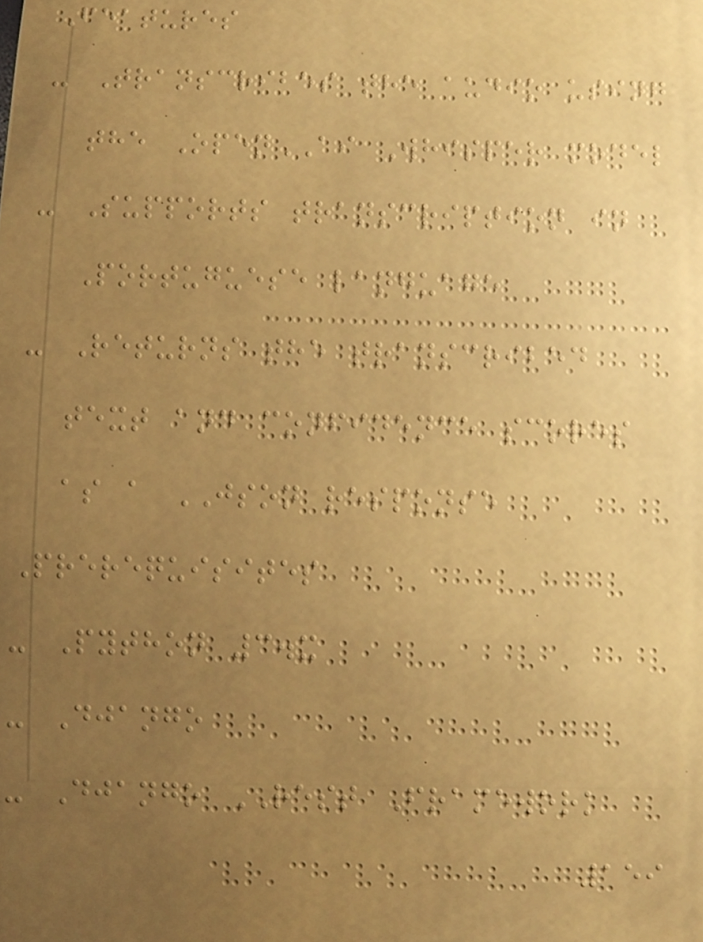Features
- Transcribes the audio using
the OpenAI Whisper model
- Supports transcription in
Portuguese language
- Returns the transcribed
text and confidence scores
as a JSON response
Prerequisites
- Python 3.x
- Django
- Django REST Framework
159
